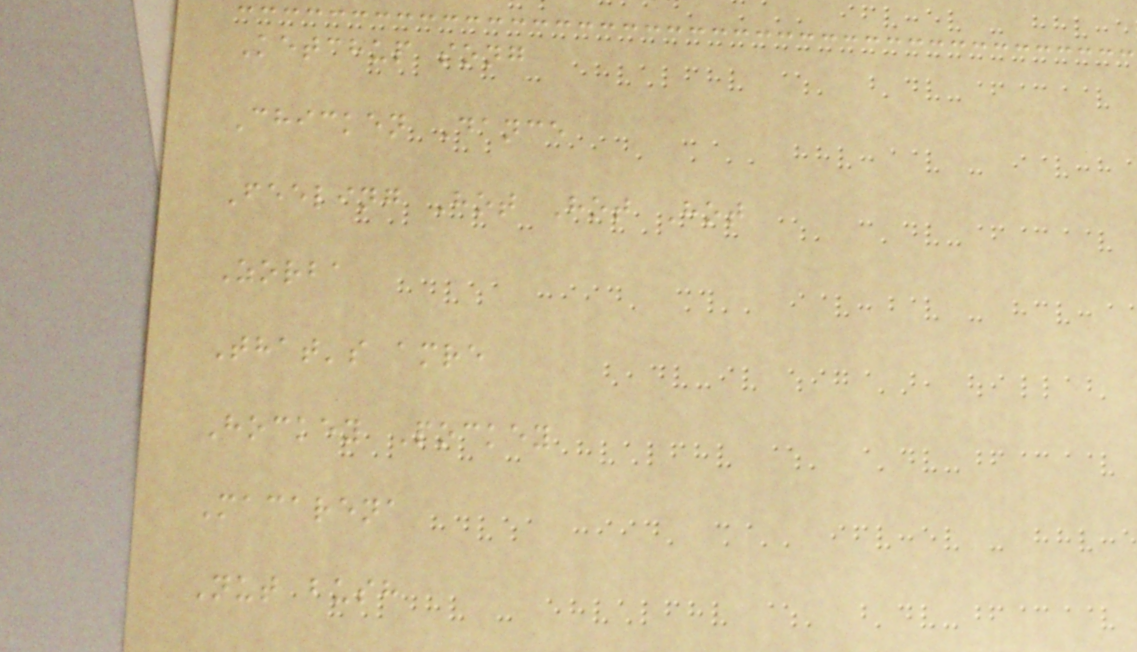Ketchup song
Chicken Dance
Feeling Hot Hot Hot
Zorba
That's amre
Hockey Pockey
Macarena
Nut bush
